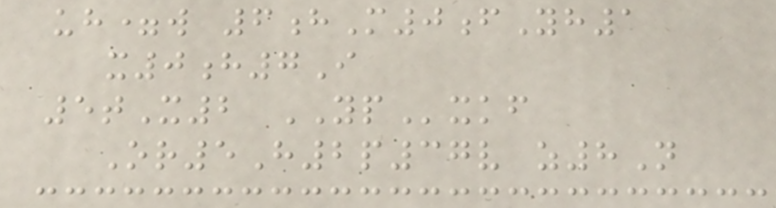uh=w 6hM0fYh1
x0h7I
5tX2 YPxkf
Or5H2p37v z8N
